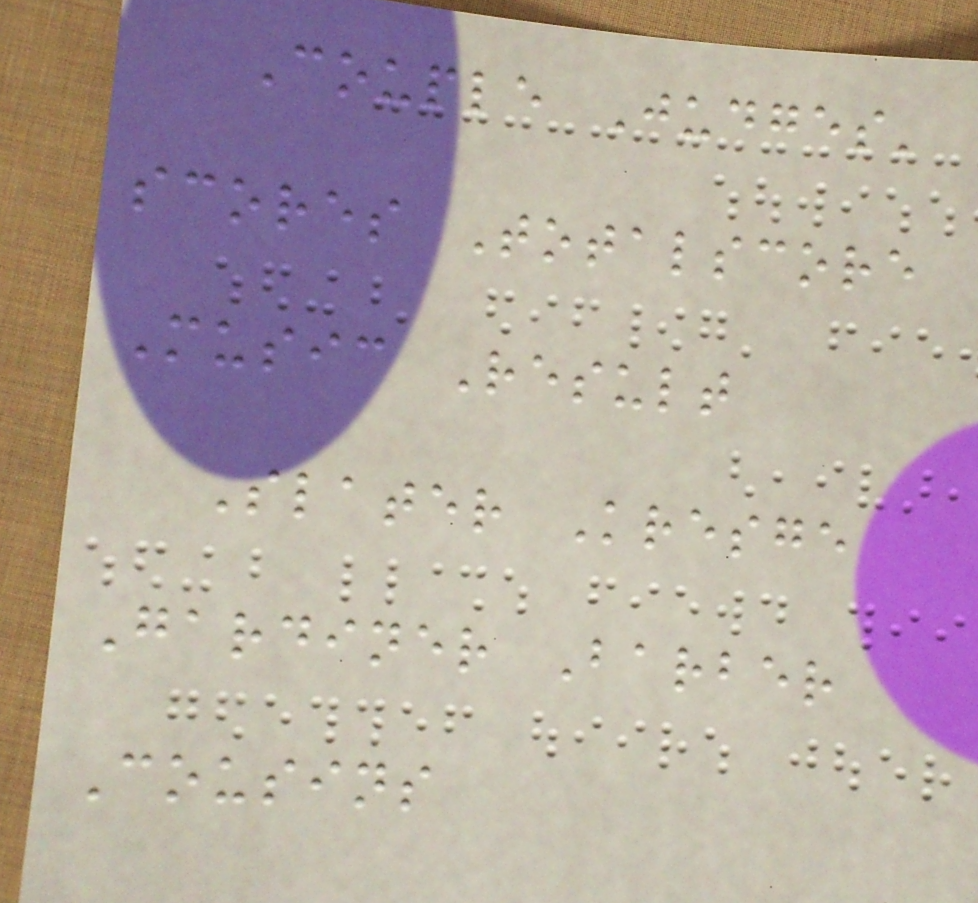Couple Judges'
scores Totalscore
Music Result
Slater Kresge
Gardiner Barber
Cousins
